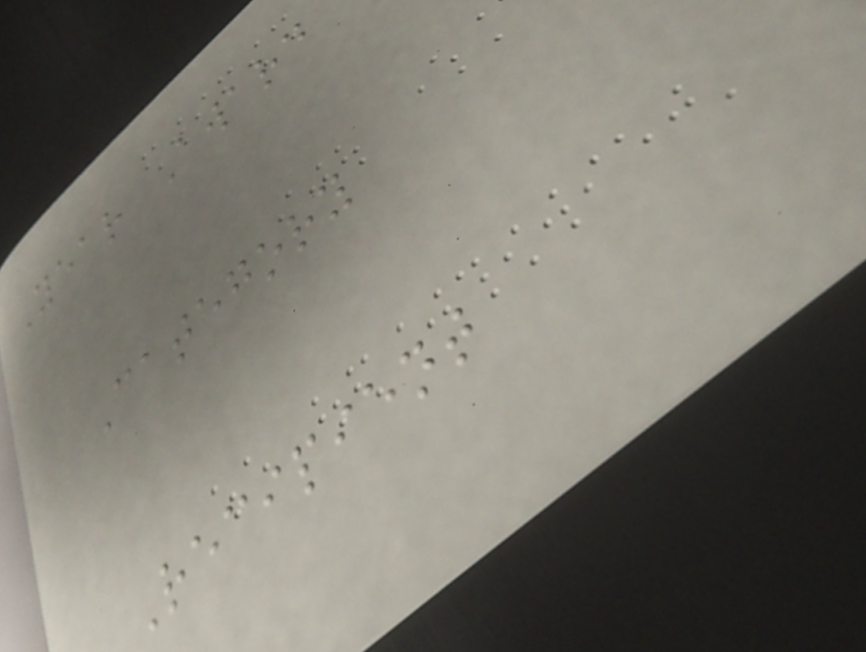Year Award
Category
Recipient
